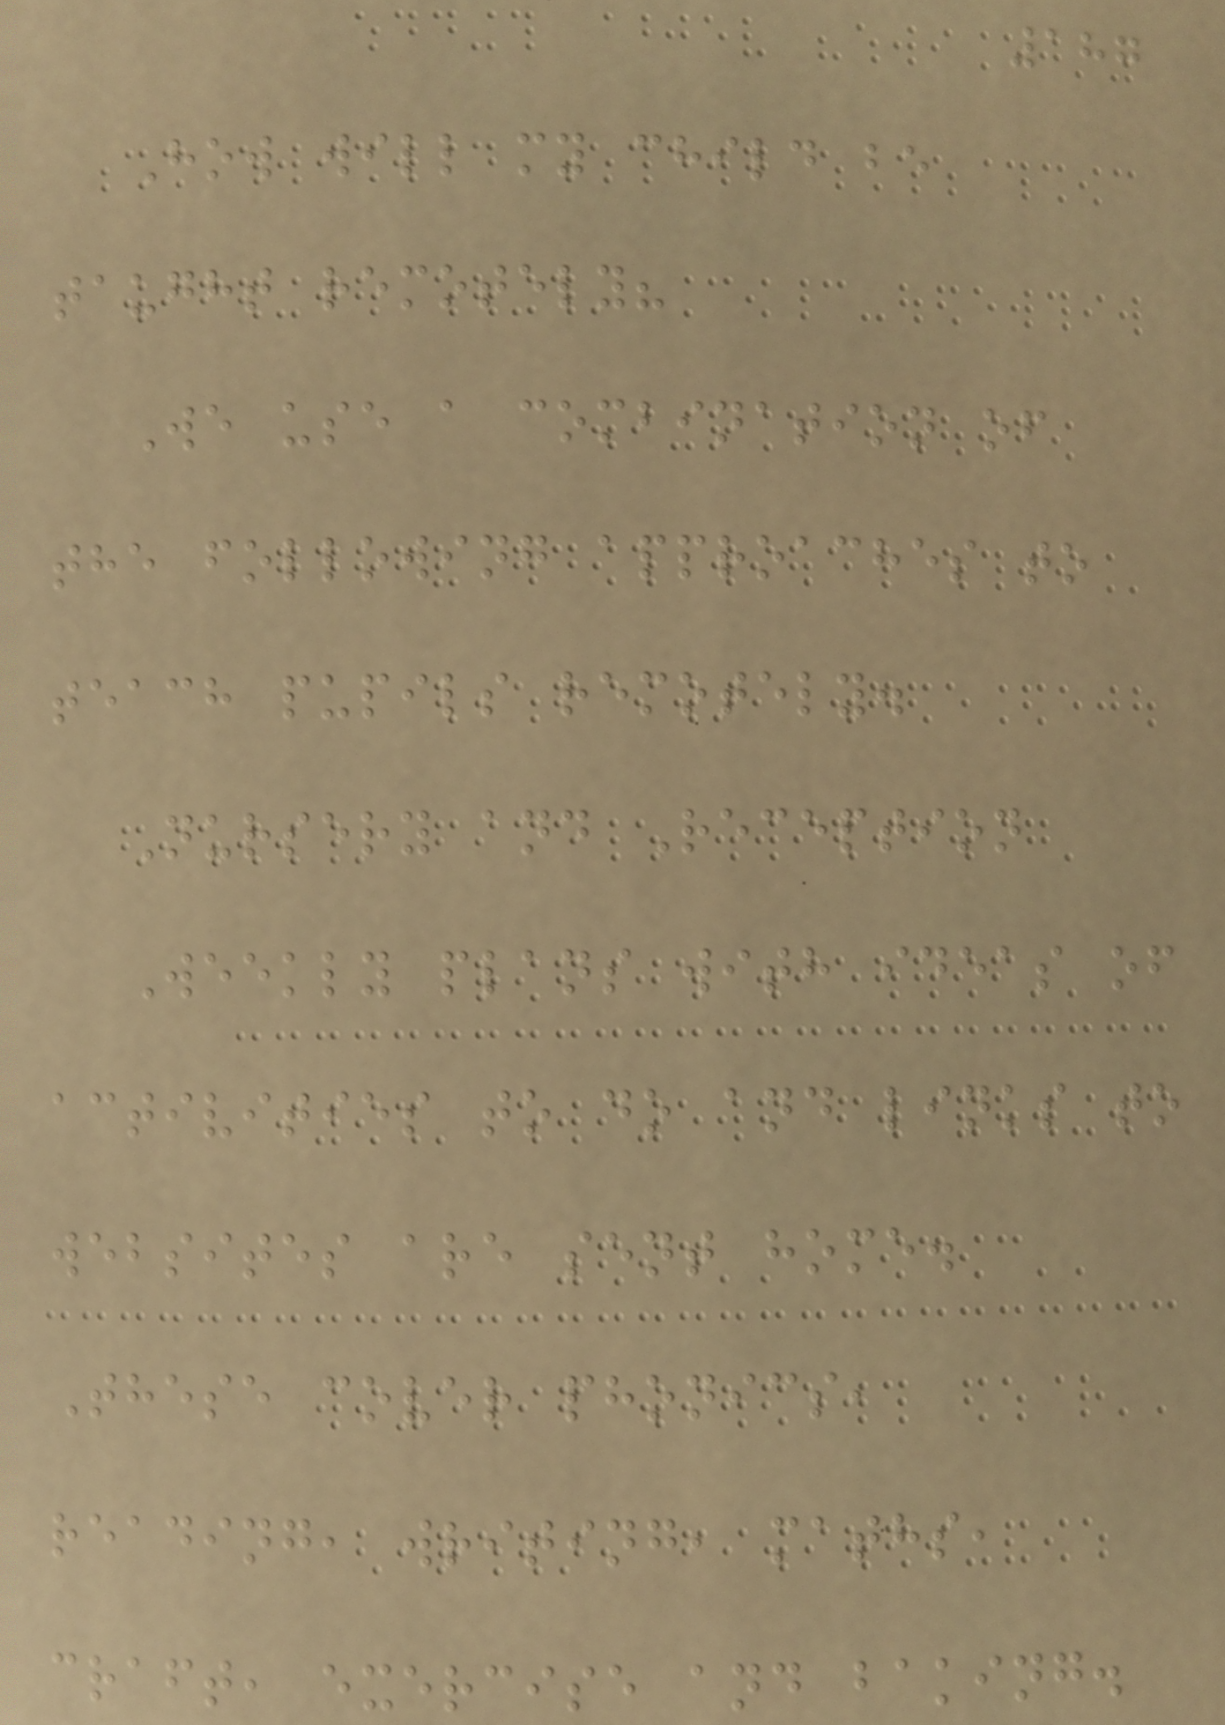187
How will my child be
taught remotely?
We use a combination of
the following approaches to
teach pupils remotely.
Nursery and Reception
Weekly plans with ideas of
activities to do and links to
websites are sent home.
These cover phonics,
reading, writing, maths,
craft, exercise and baking.
